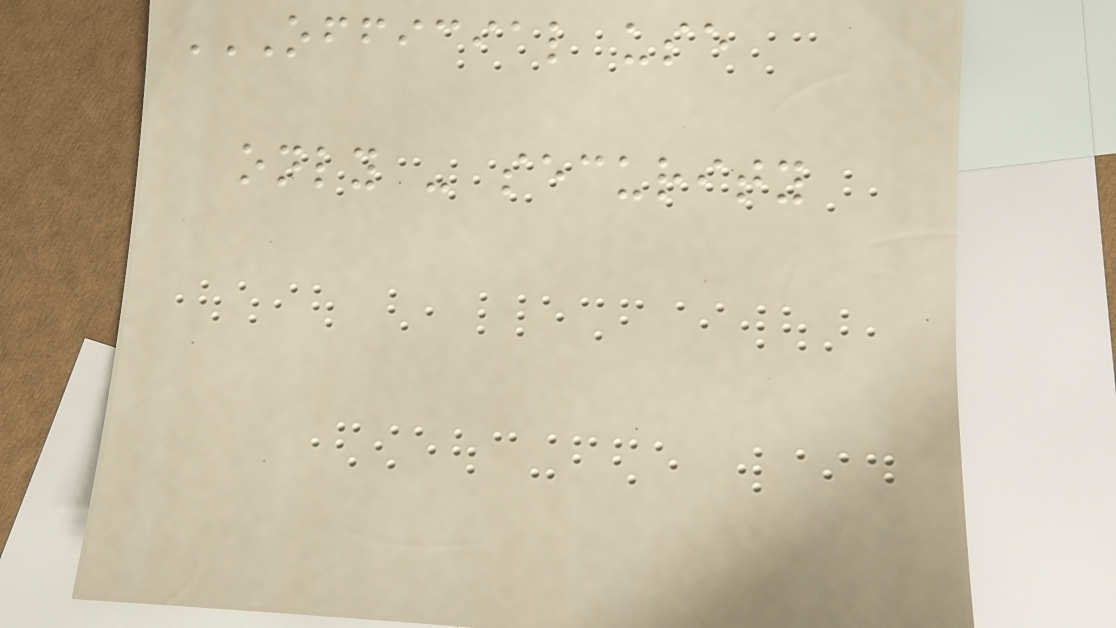OFFICIAL USE
ONLY - SECURITY
